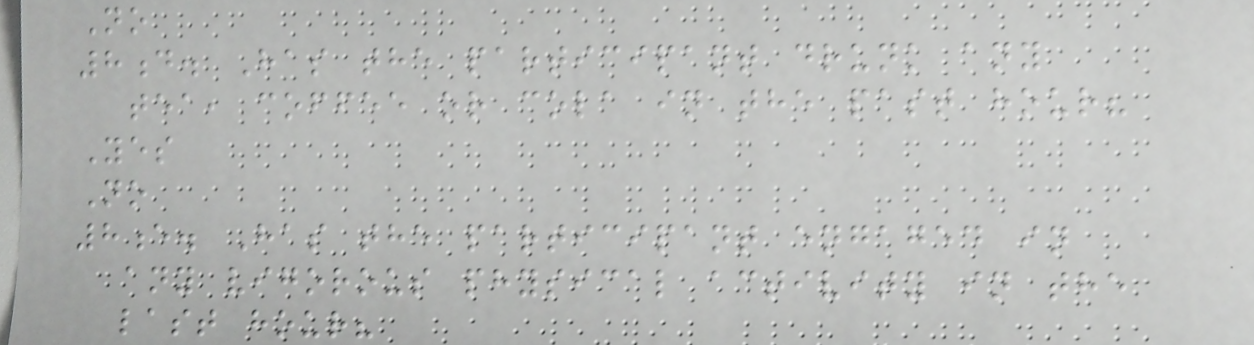No
8d. Has the participant drunk any
tea, coffee or cola in the past hour?
Yes
No
8e. Has the participant engaged in
any vigorous physical activity in the
last hour?
